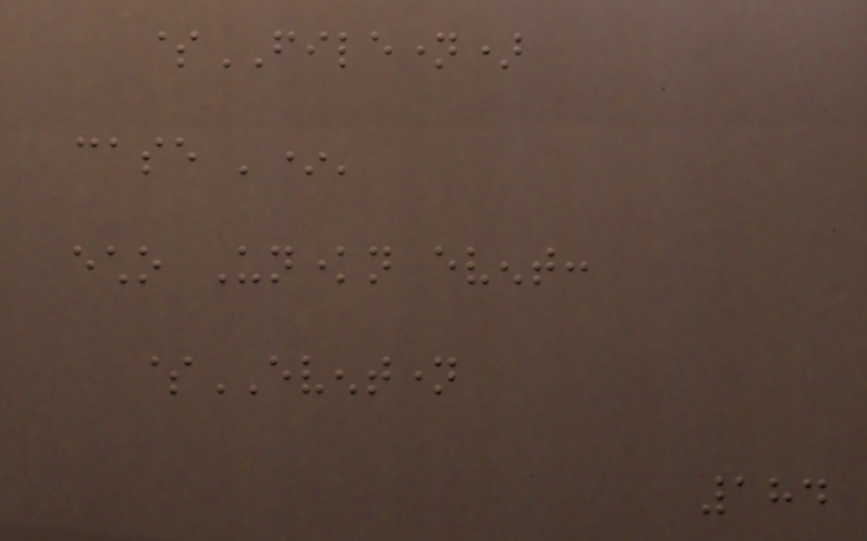$FILENAME)
case '*'
echo Unknown event:
$EVENTNAME
184
